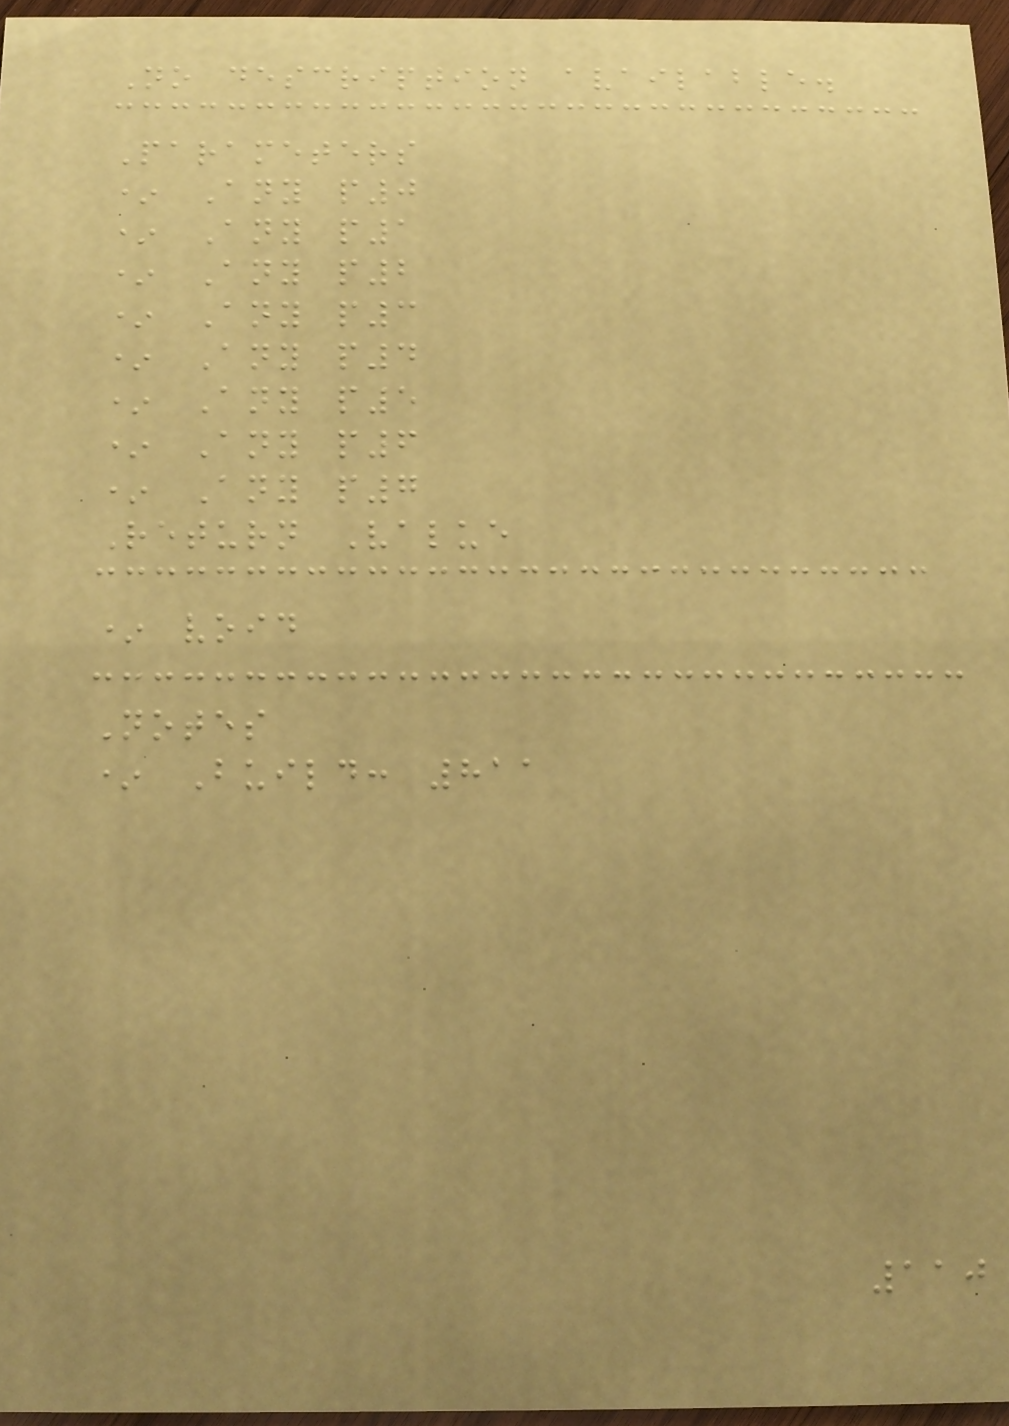No description available.
Parameters
* Any p0
* Any p1
* Any p2
* Any p3
* Any p4
* Any p5
* Any p6
* Any p7
Return Value
* void
Notes
* Build: 811
110
